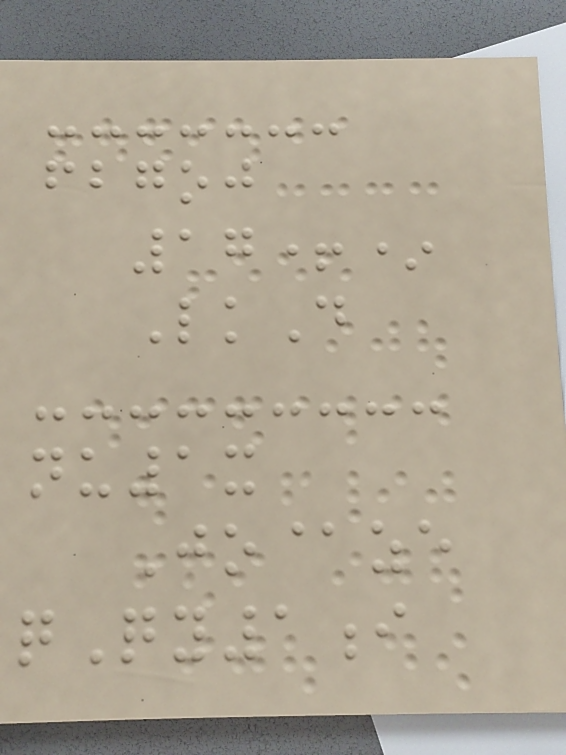fbgoj
17+*
LkD
nu1x
Jo@ze
qQy1i
